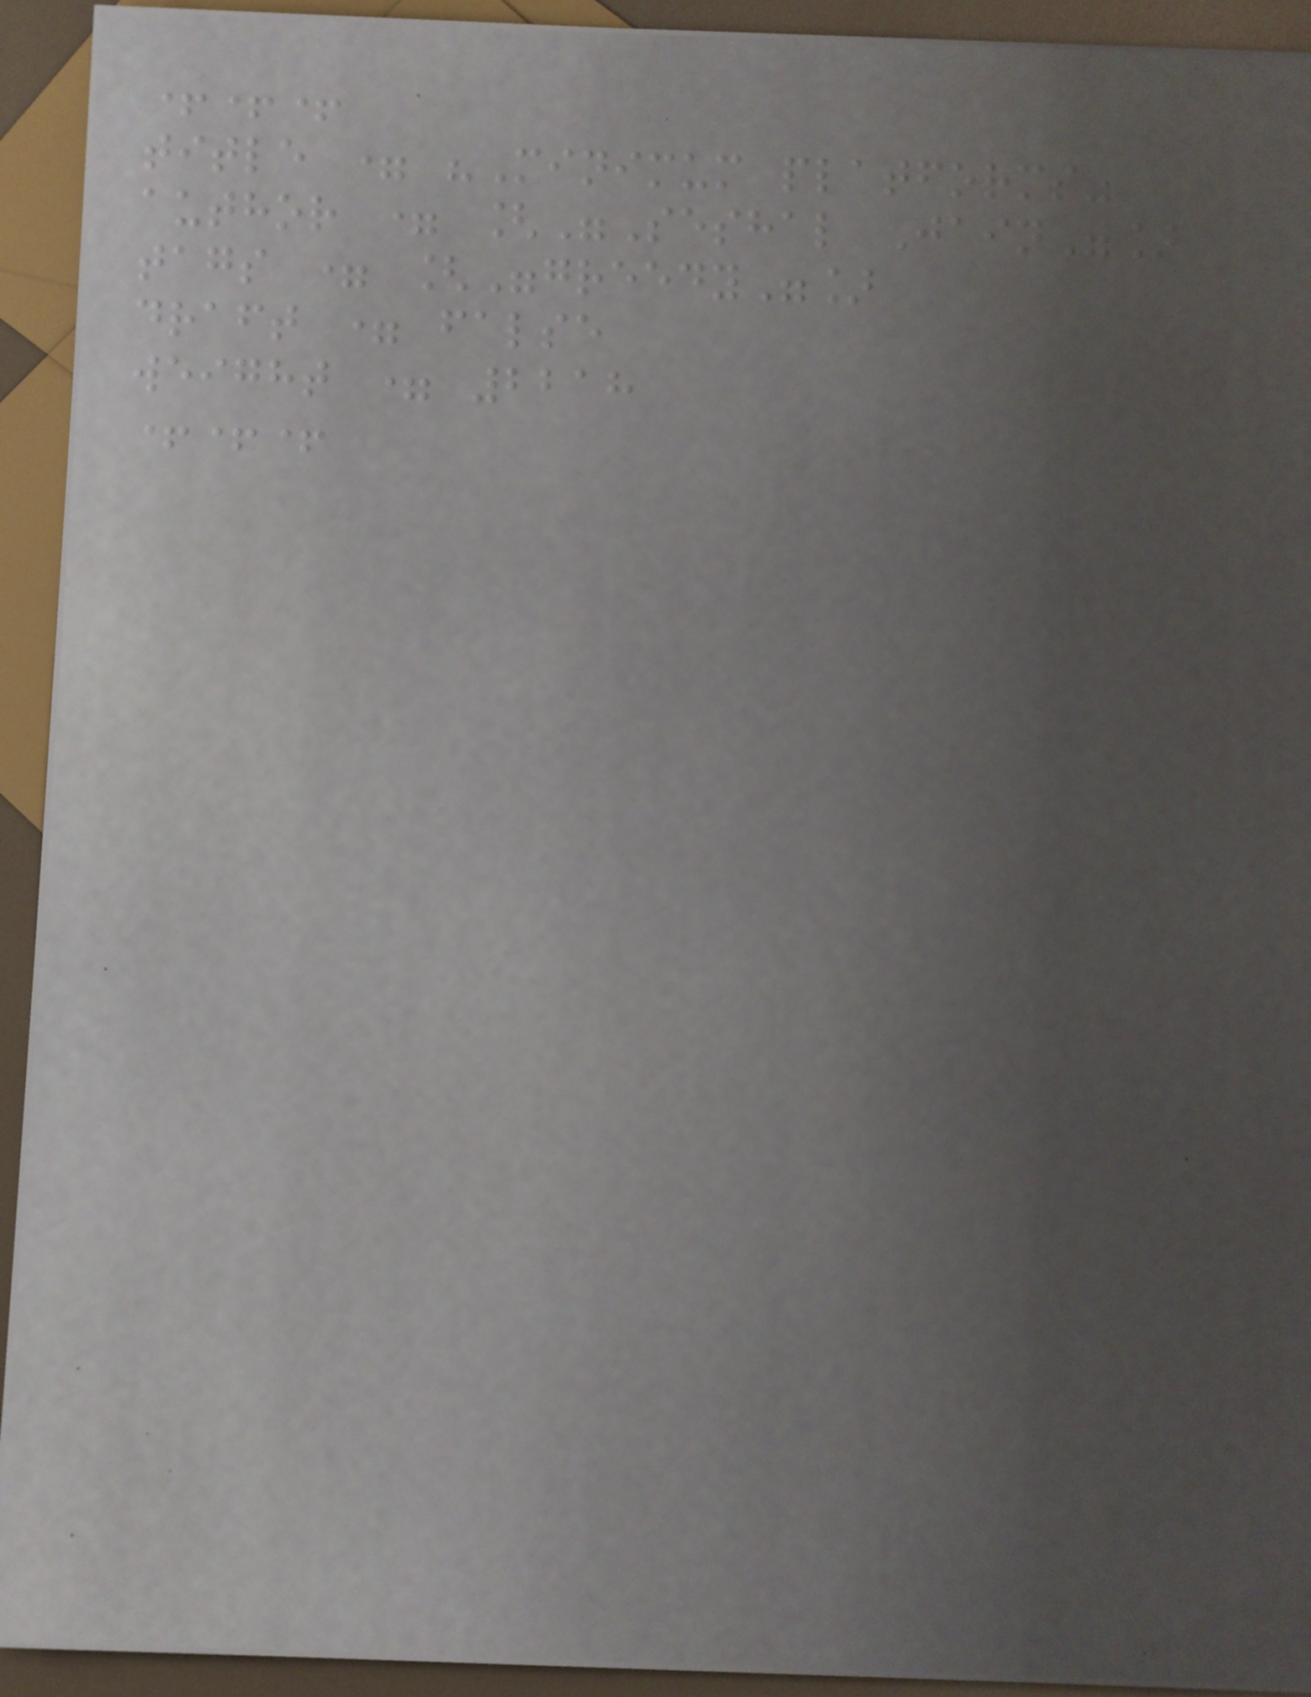+++
title = "Minimum platforms"
author = ["Seshal Jain"]
tags = ["greedy"]
draft = false
weight = 2218
+++
